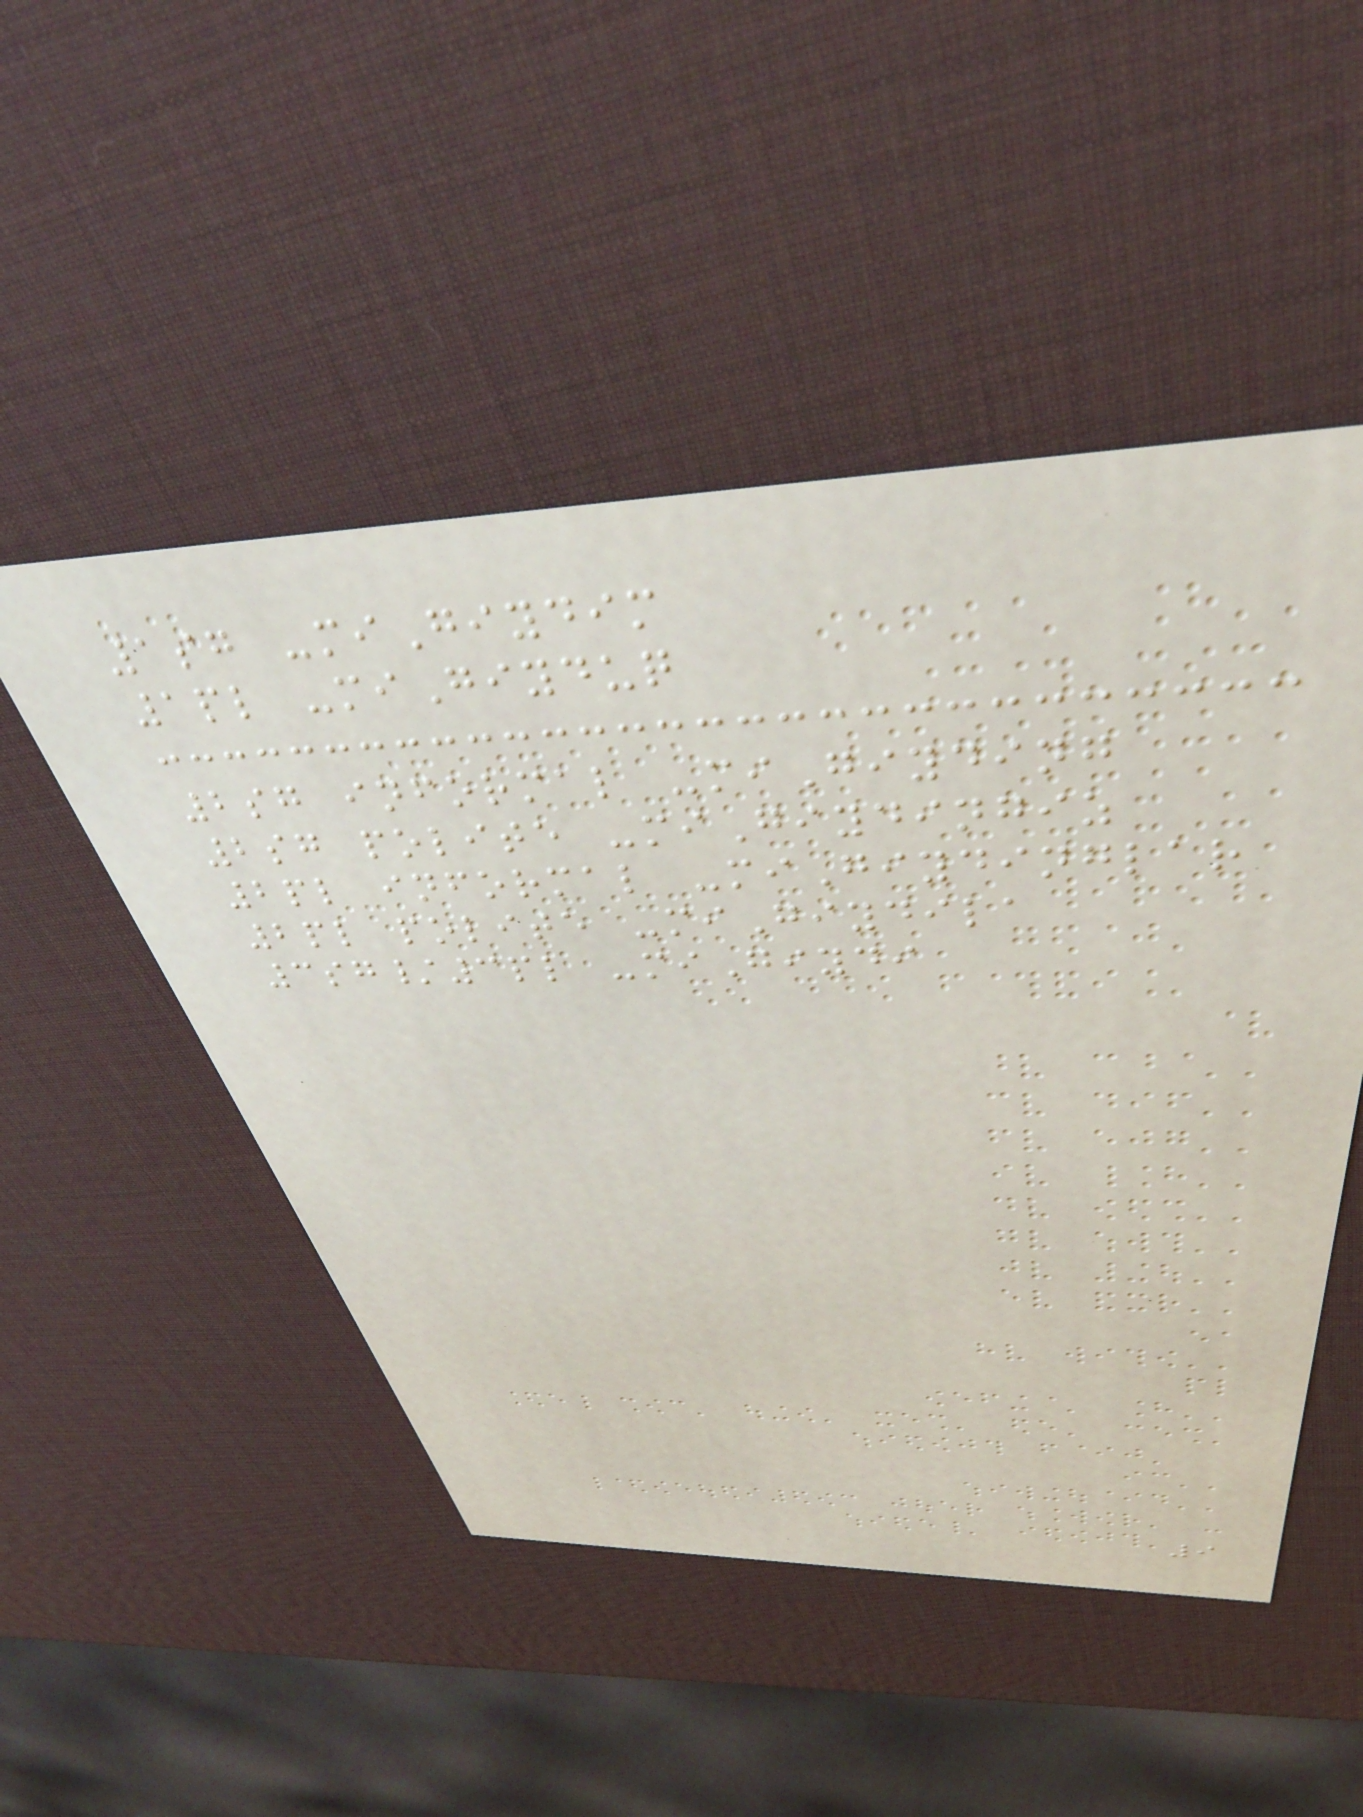1sg -miGiydim
1pl -miGiyduq
2sg informal -miGiyding
2sg polite -miGiydingiz
2pl informal -miGiydinglar
2pl polite -miGiydila
3sg/3pl -miGiydi
9
